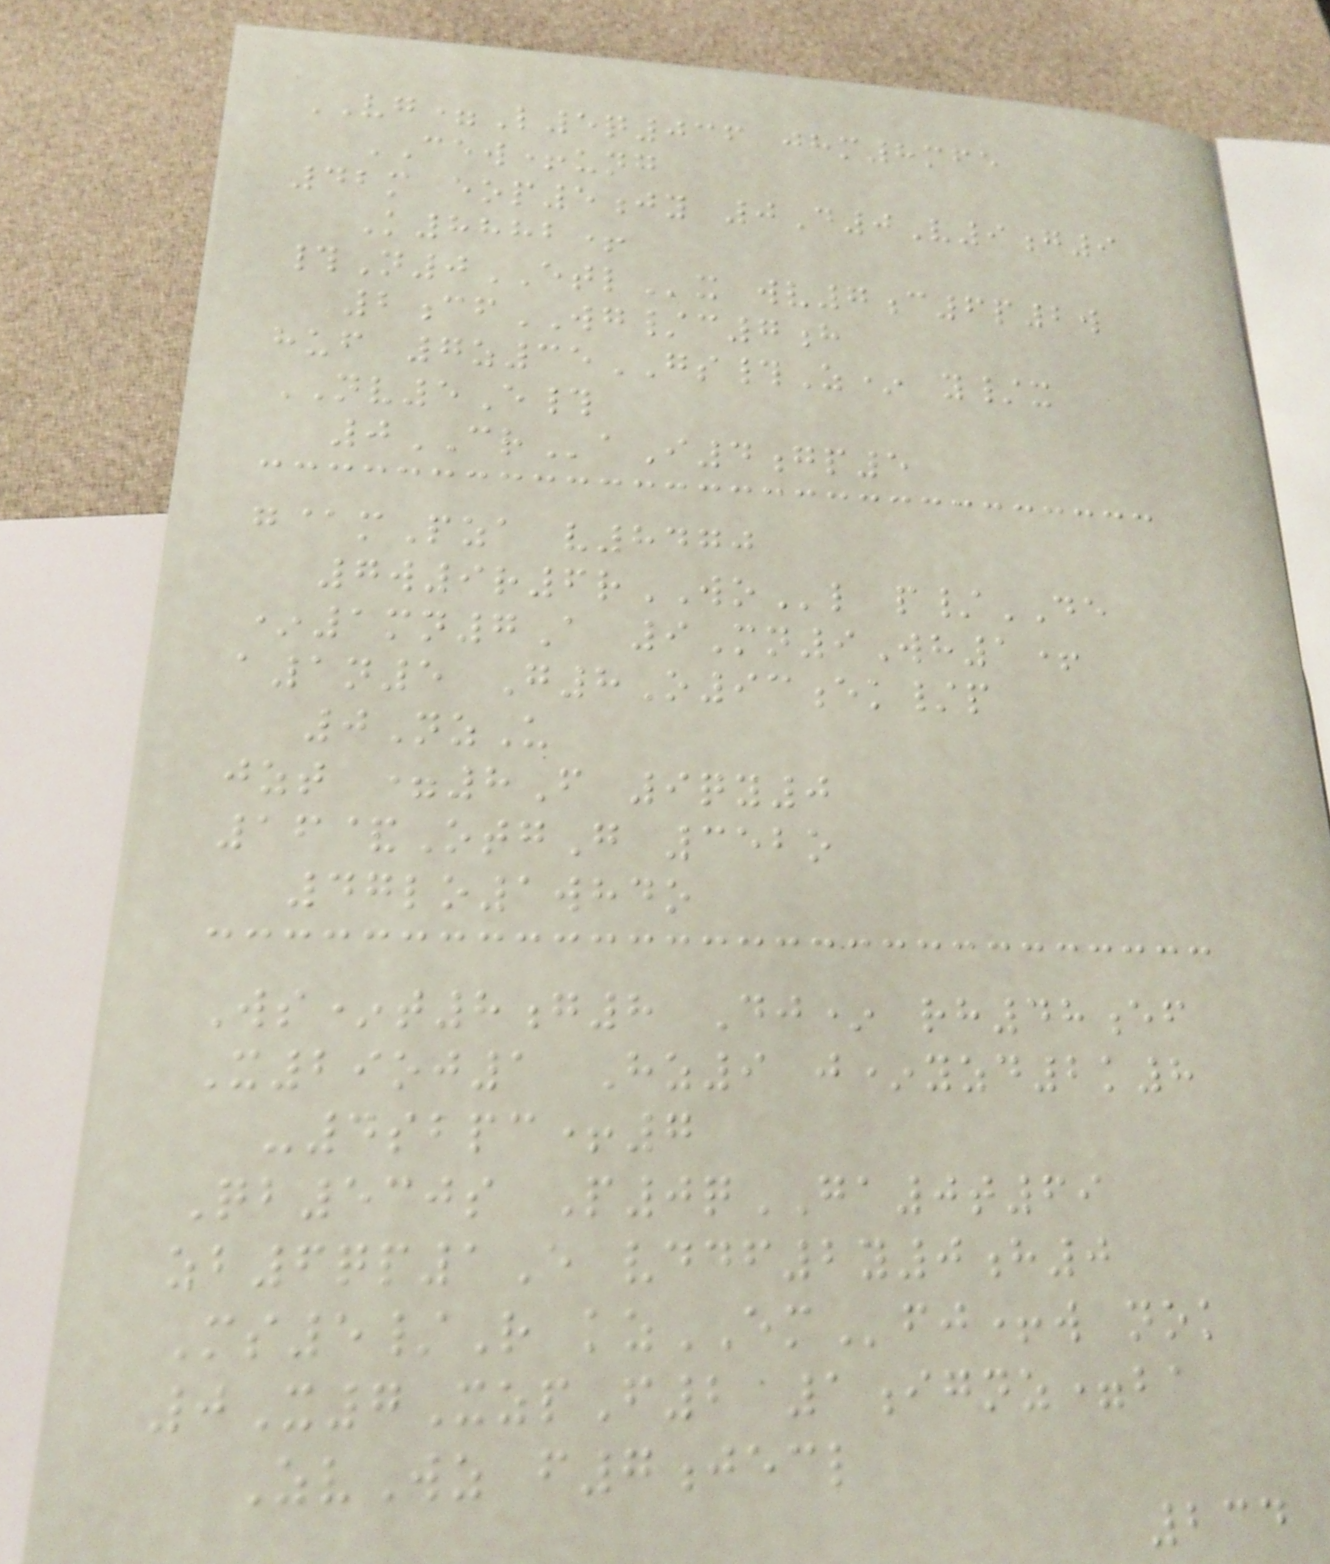VG=L5q036 jhm8mfe
CEW+ung
42m eop5jy 0D0V9g9
K8882+
#N0ETLx wv7c6p2w
2cfWG/c7h
huf 7z35GS#Z* y/x
NV5E#
0CRaI4gp5
g@mPza v8470
7w9r6rWOl p/DE
*1mn7A 9Mn9Wh1+
a1n5 G8O93ek/p
0NzU
jzt =8F 9qy0
16&OtgG 352o
47lo1whdo
Ws*t8g8 Dj* rh48ef
X29oj1 Hz9 j*yzd2k8
-4sbpc+7
Qb530s P0qGA0t69
zb6qp1E vddf2y0h0
Ms5/R kzEMfj+w nok
0X7XzpF2 1ignz=ba
ZvWz f7jecl
234
